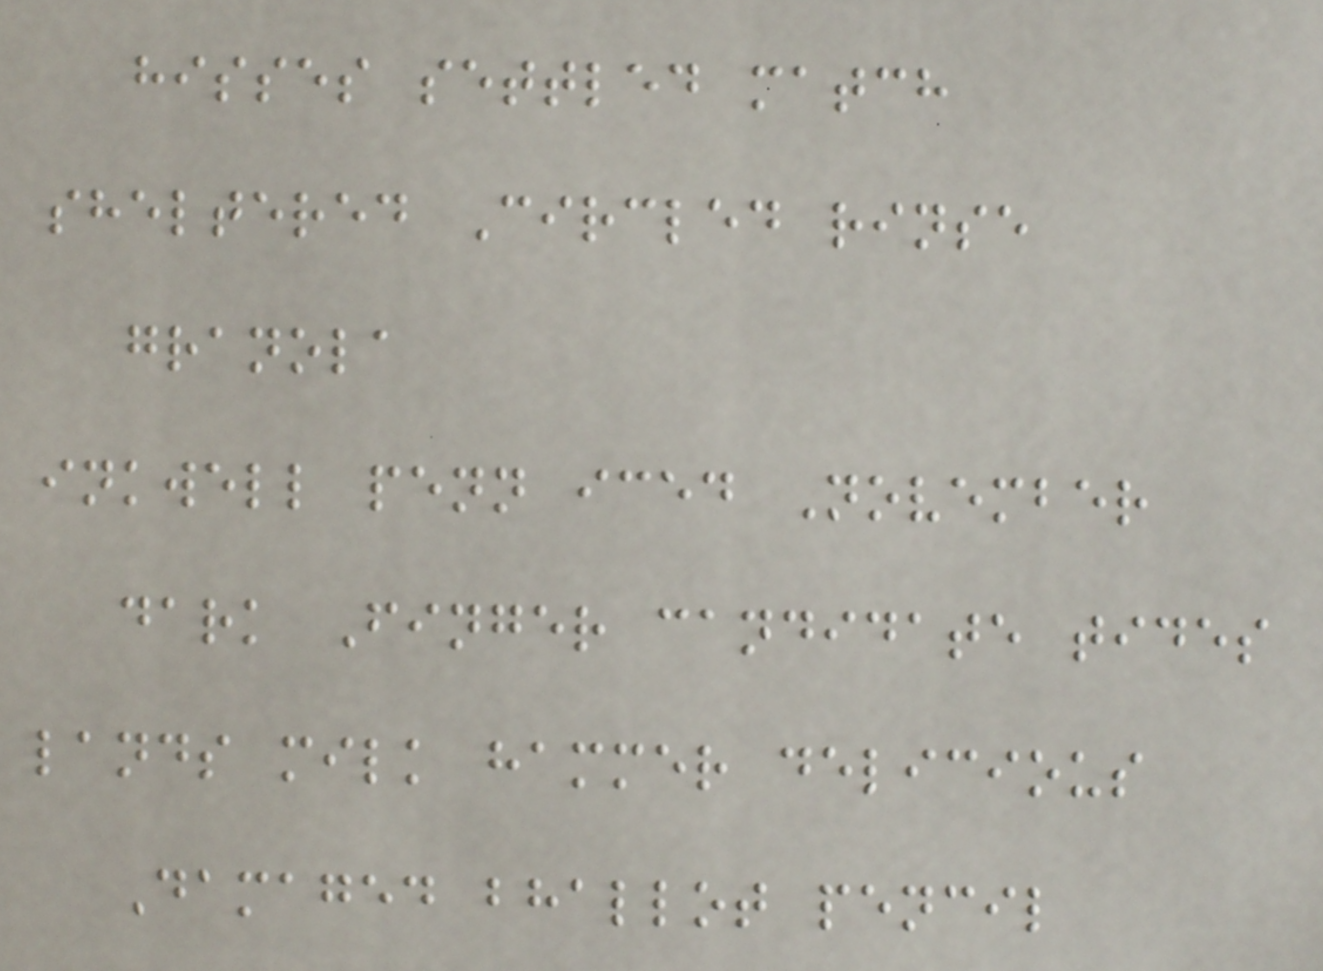hisses settled match
sheltered Circled rinse
granola
inkwell penn iced November
dark Finger candidate tides
lands milk hammer delicious
Damaged bhallot pencil
